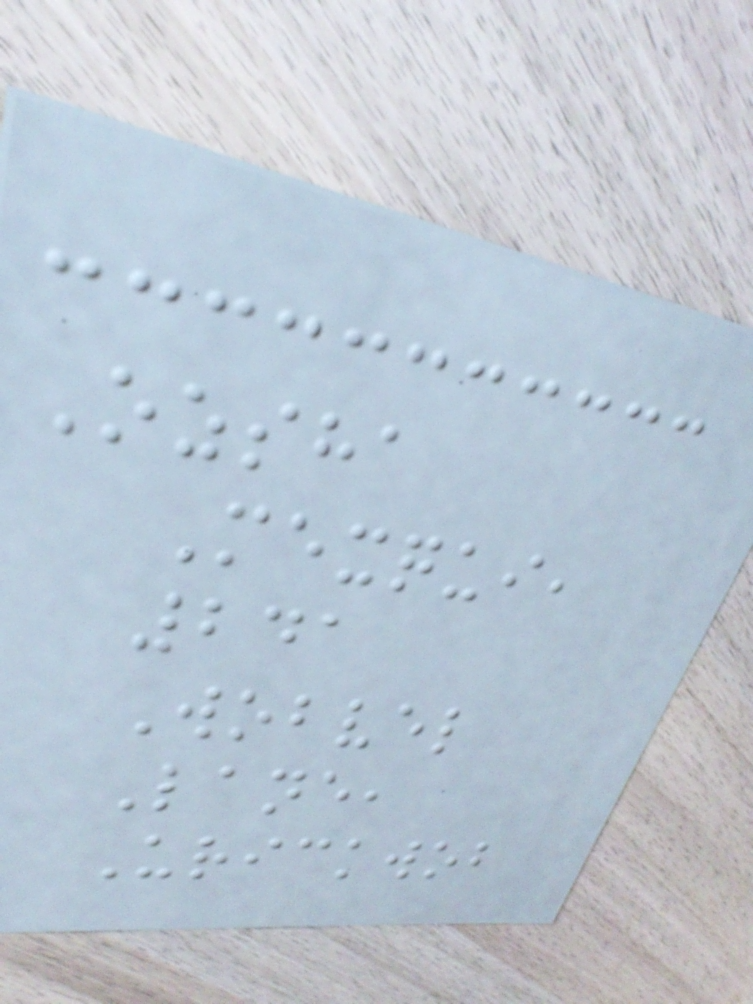Ozsha
Mexqui,
241
Wobvel
Lane,
Urickwob
